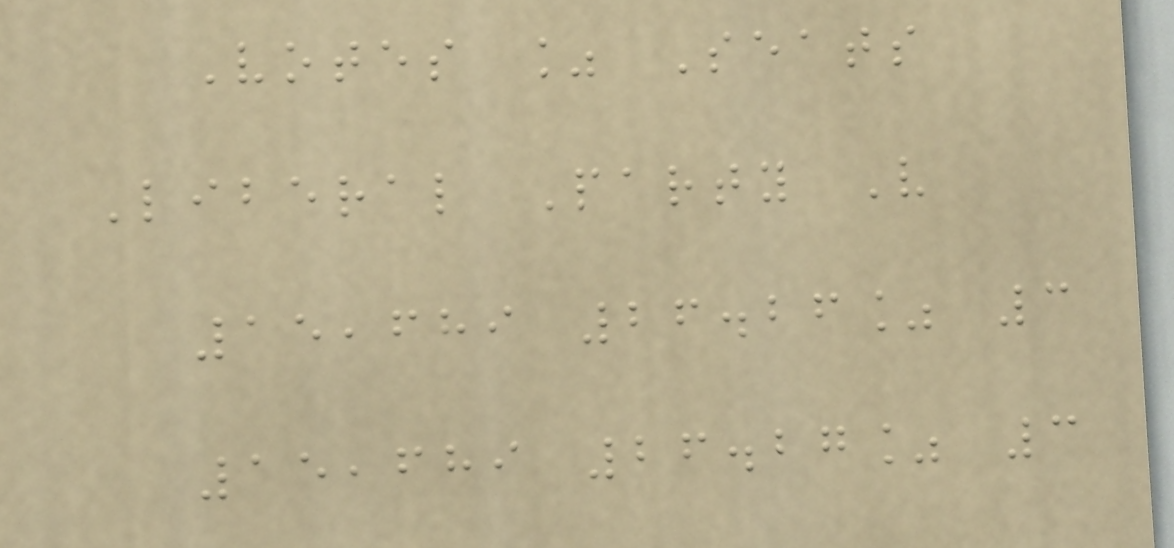Votes % Seats
Liberal Party V
15,689 26.26% 3
15,689 26.27% 3
